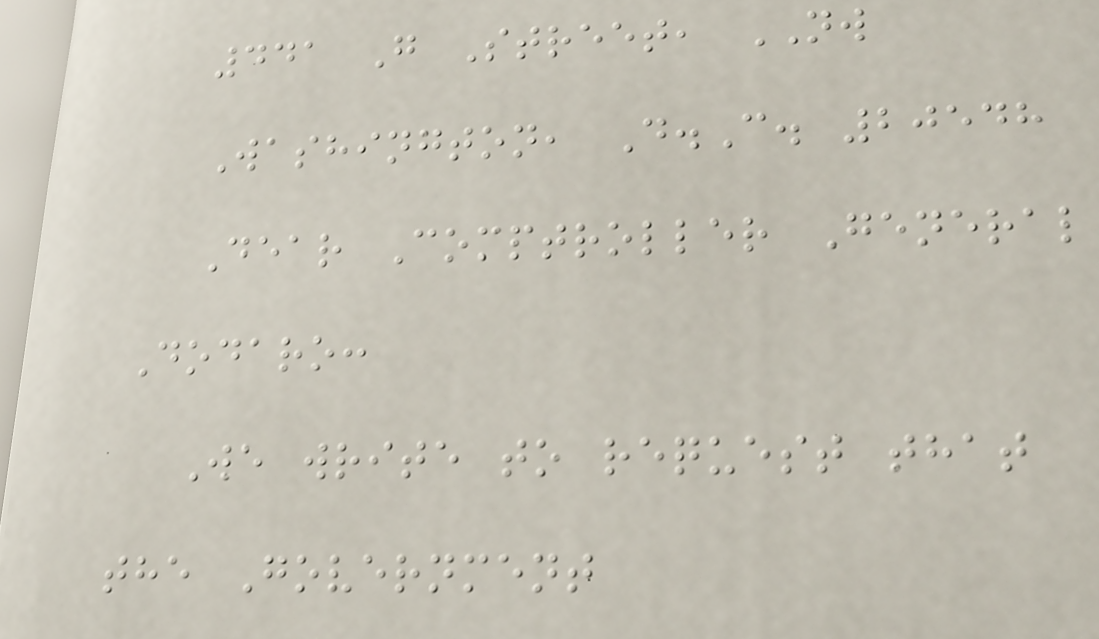441 G Street, NW
Washington, D.C. 20548
Dear Comptroller General
Dodaro:
We write to request that
the Government
